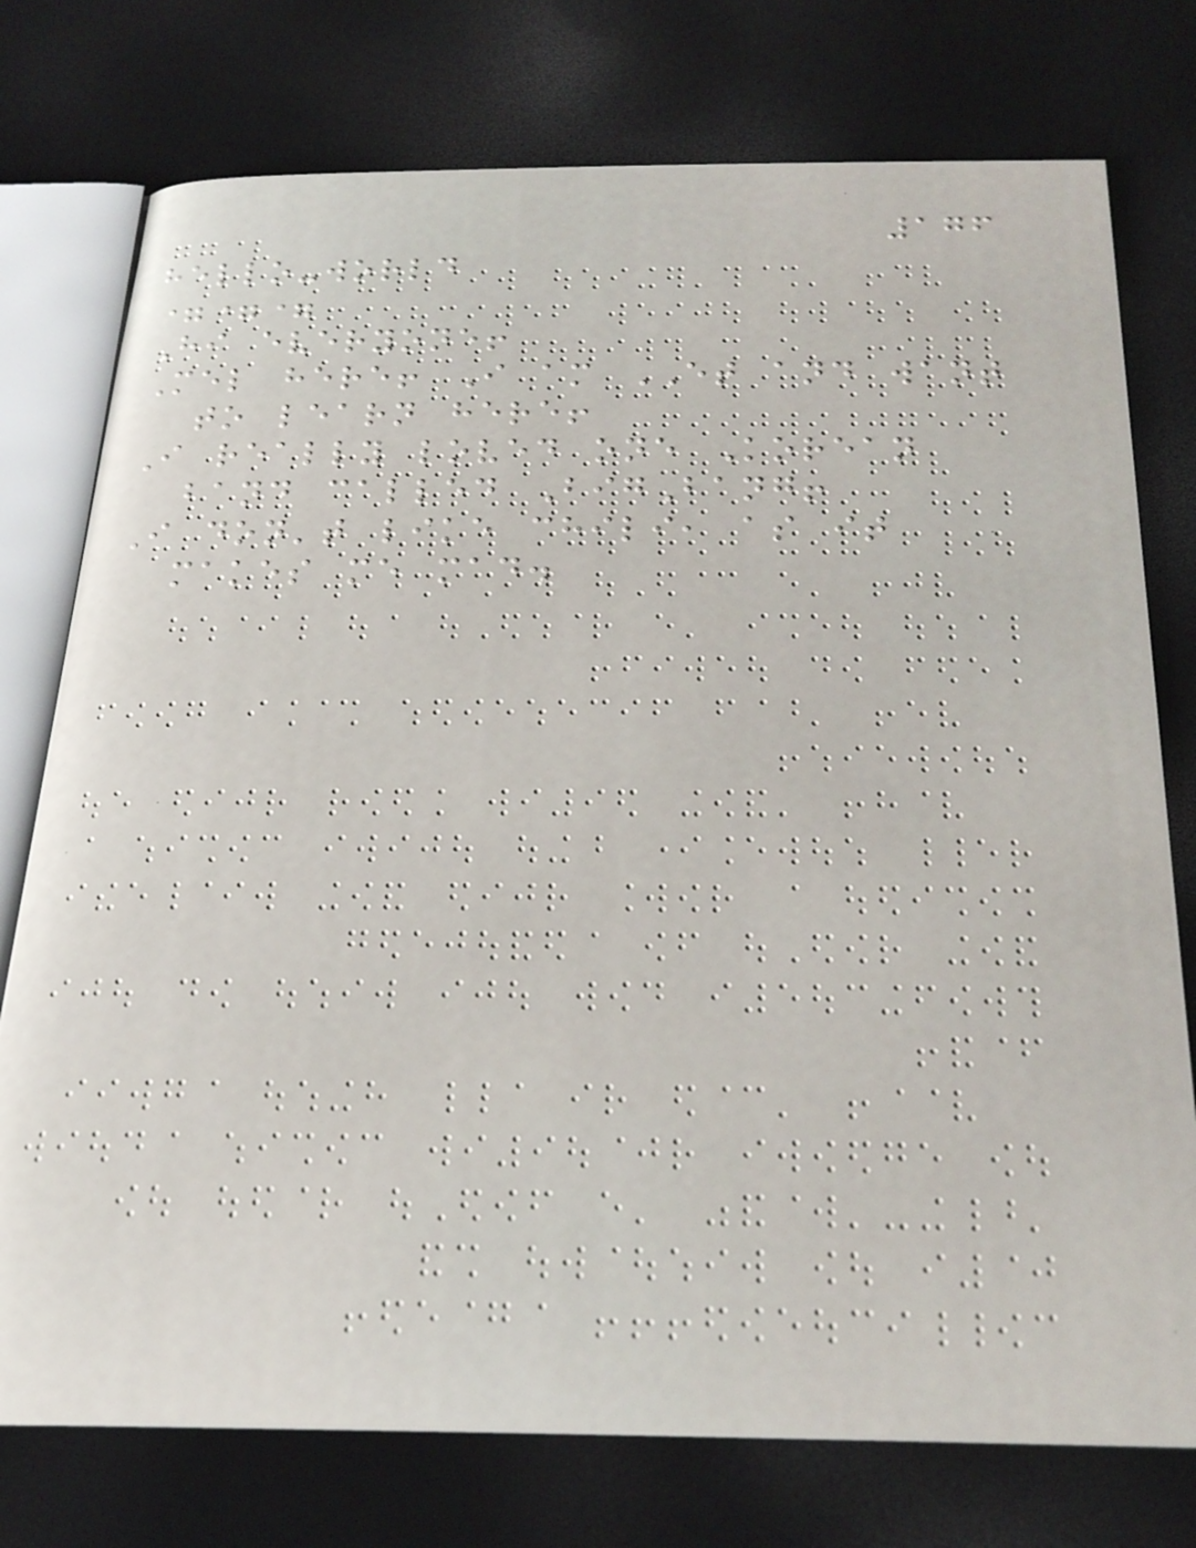176
hello-world
===
Hi everyone!
Mel here! I am ET and want
to learn here!
I really loved one Korean
band called BigBang!
I don't like chili, as it
makes me mad.
